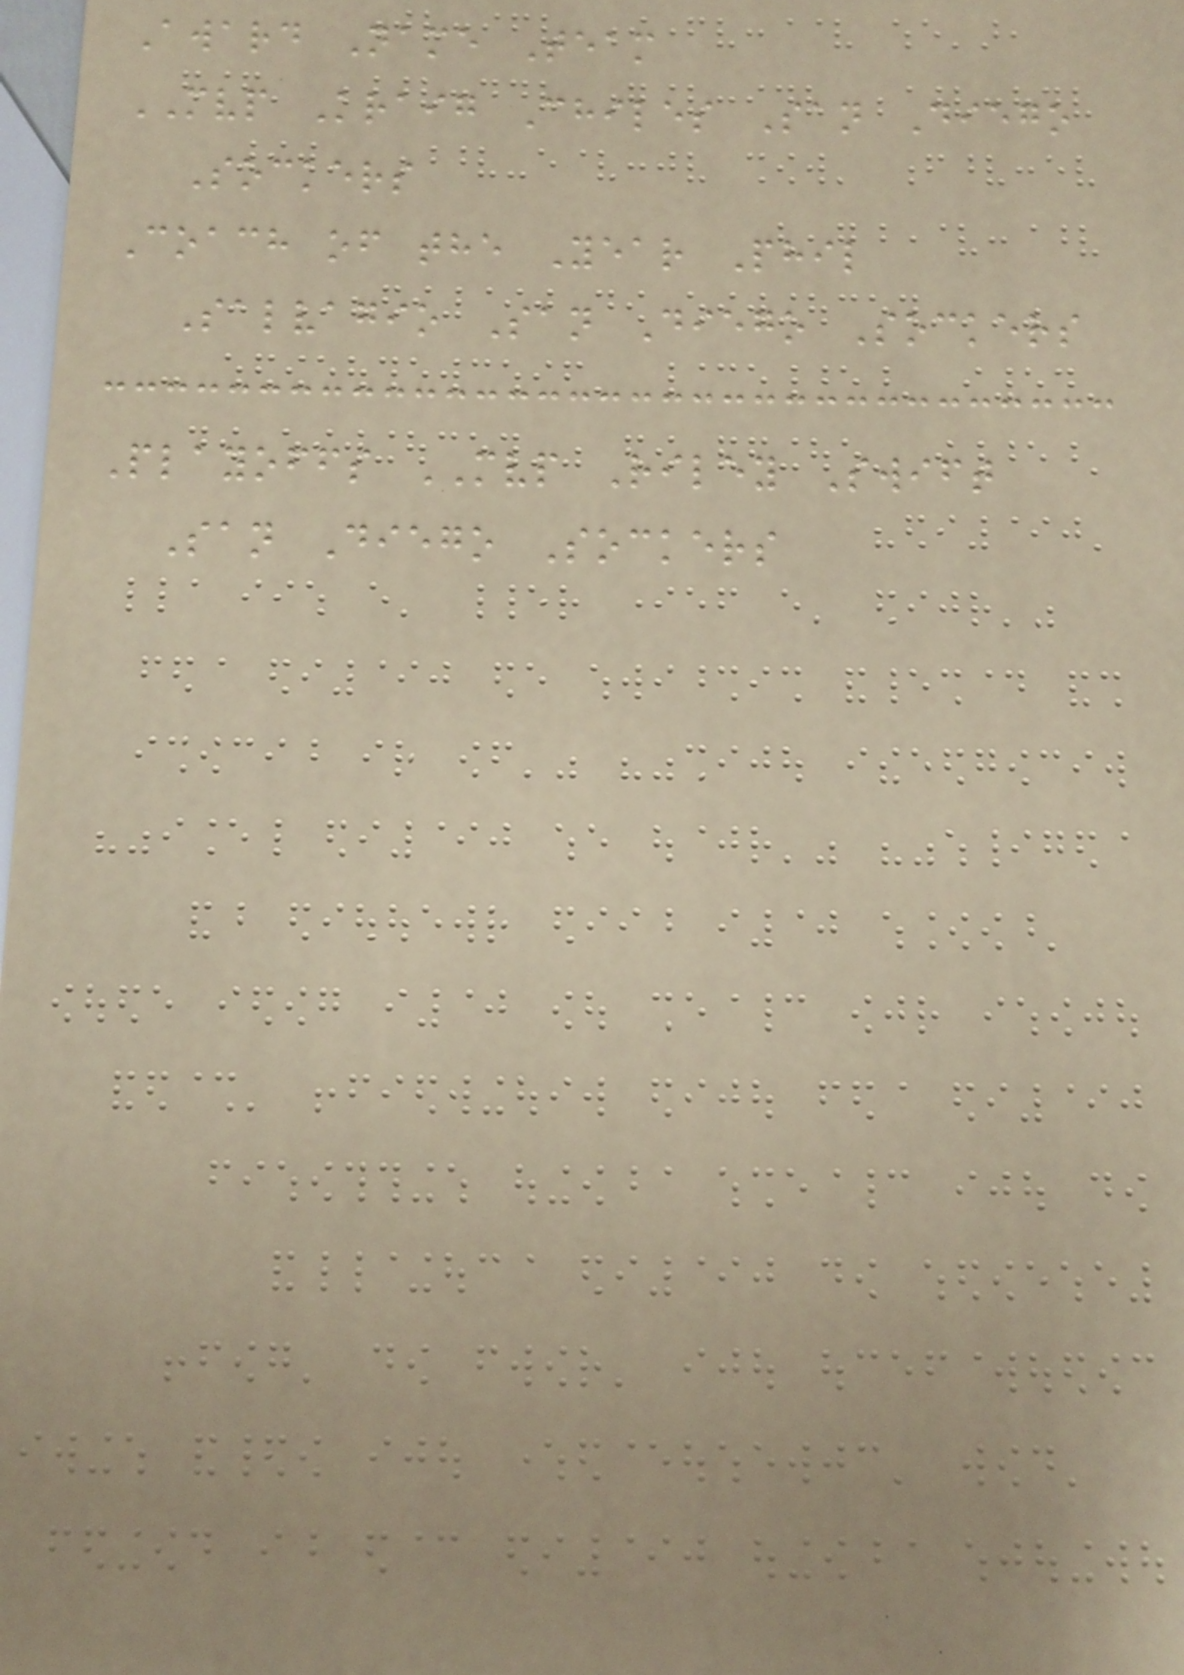Award Name Team
MVP Kraig Chiles San Diego
Sockers
Coach of the Year Phil
Salvagio San Diego Sockers
Playoffs MVP Riley Swift
San Diego Sockers
